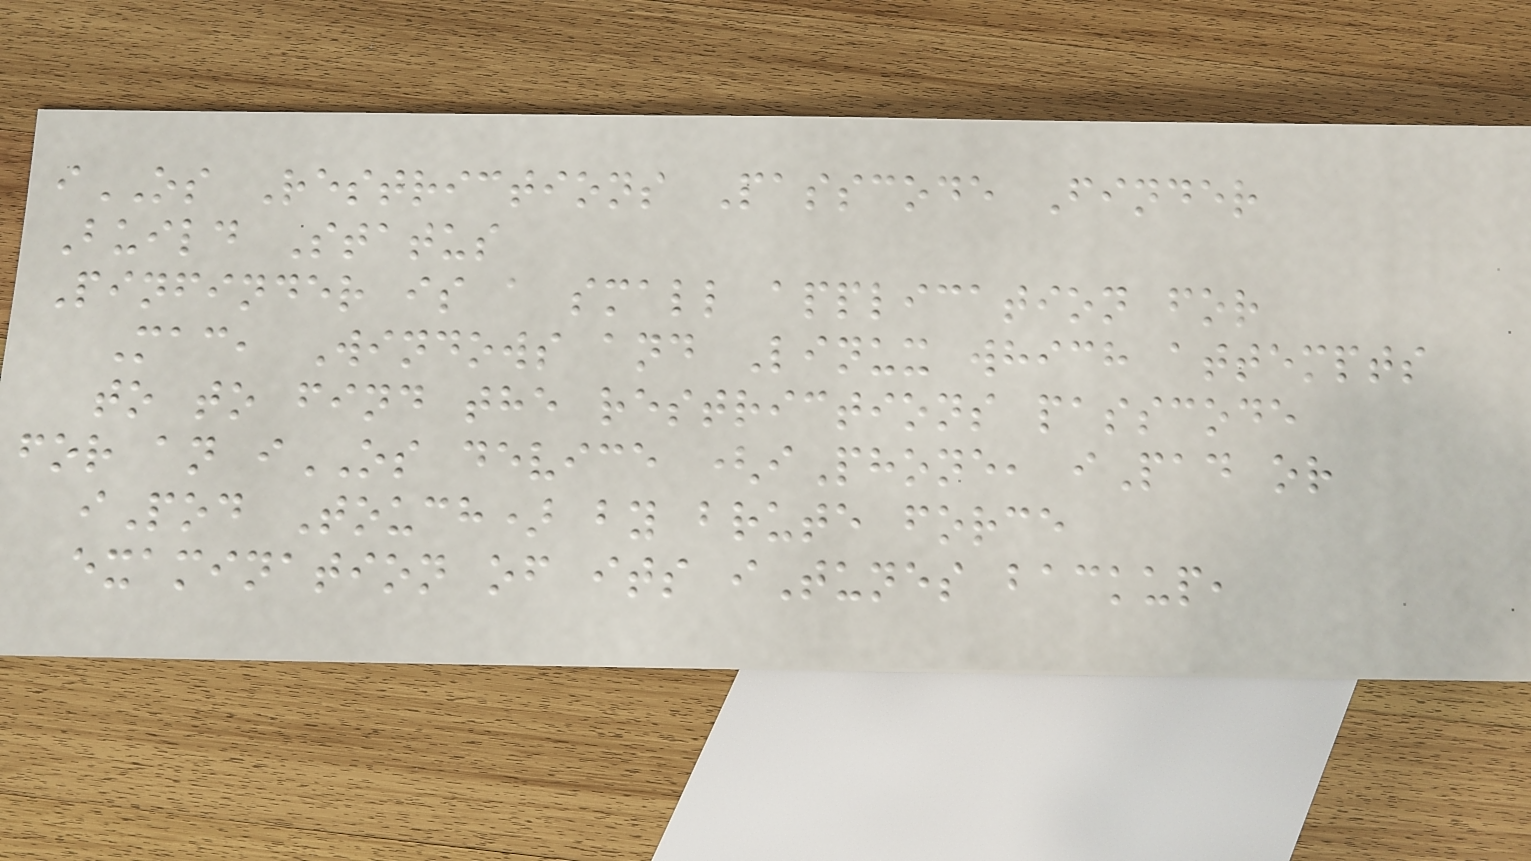iOS Restrictions Passcode Finder
Build Status
Pinfinder is a small application for
Mac, Windows and Linux which attempts
to to find the restrictions passcode
for an iOS device (iPhone, iPad or
iPod Touch) by brute force
examination of its iTunes backup,
